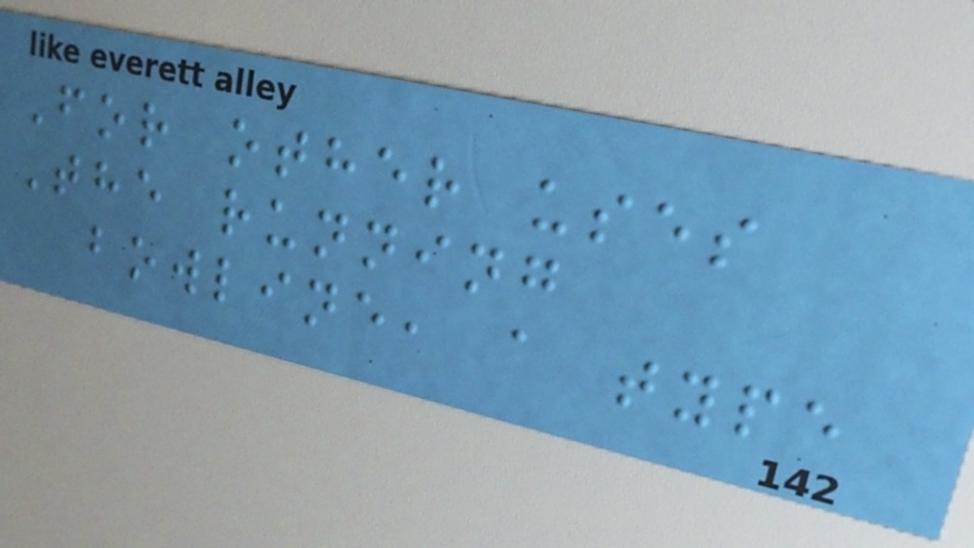For other uses
The running
bowline, a type
